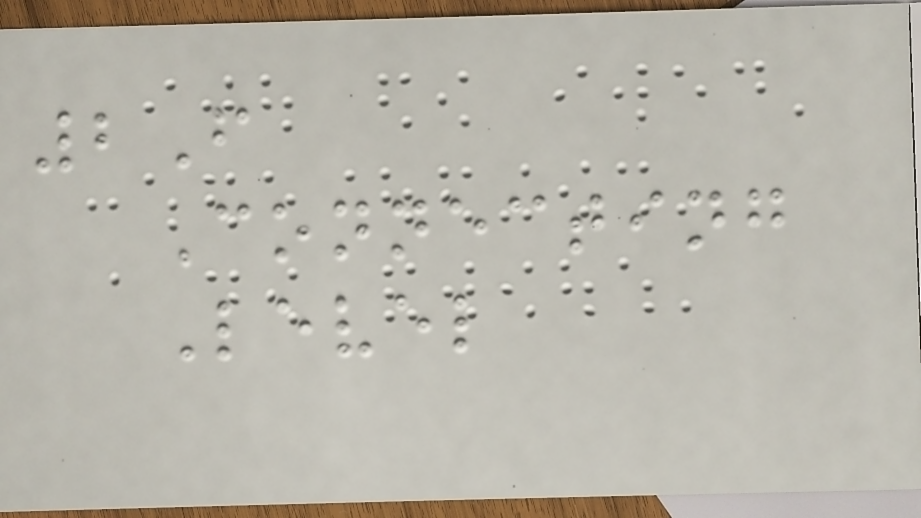2F
Connecting
Level
